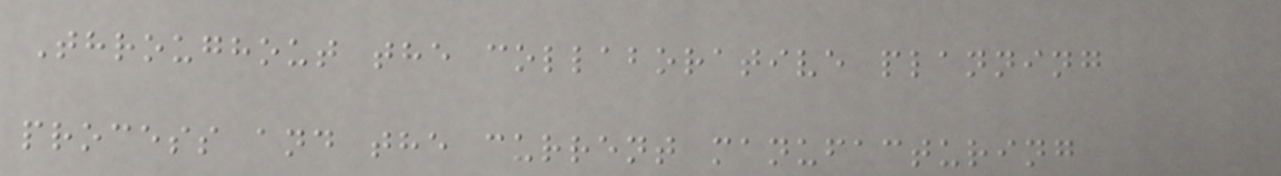Throughout the collaborative planning
process and the current manufacturing
